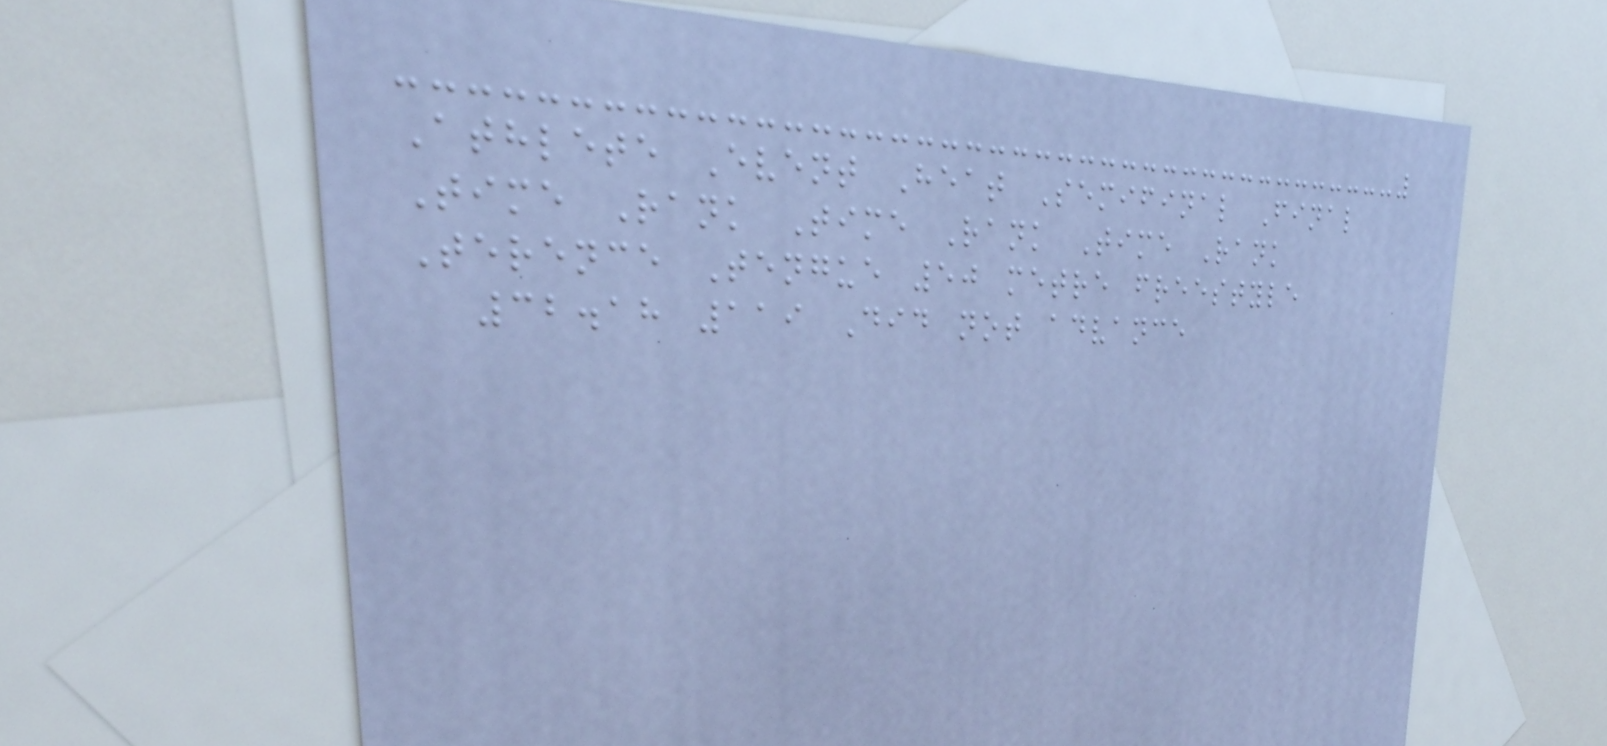Athlete Event Heat Semifinal Final
Time Rank Time Rank Time Rank
Terence Tengue 50 metre freestyle
32.18 119 Did not advance
